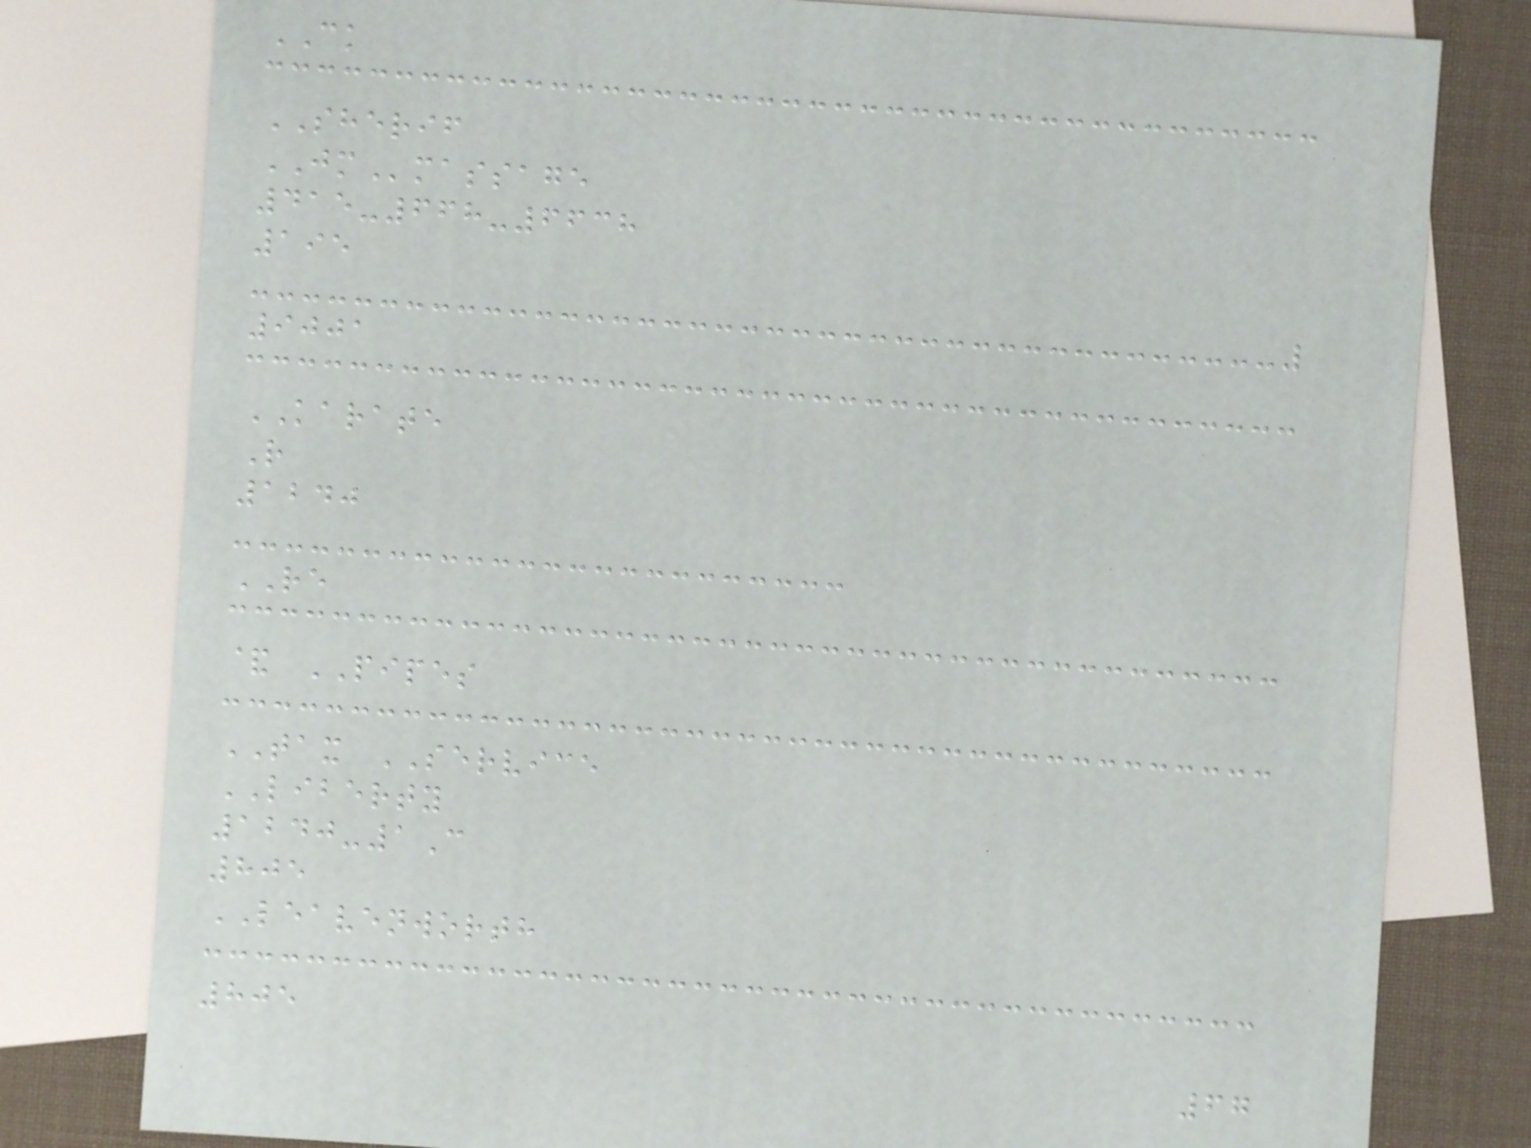CK
SHERIF
JMmassage
415-668-6638
195
9001
KARATE
R
1240
RE
& PIPES
TAX SERVICE
LIBERTY
1240-1C
805
LEAVENWORTH
805
67
